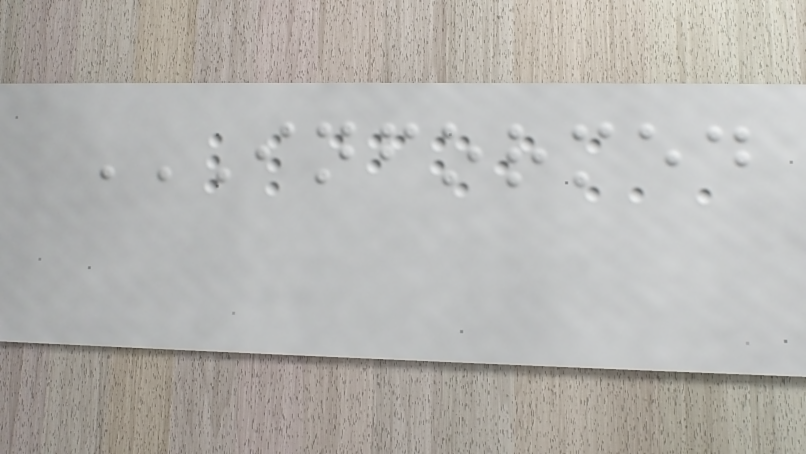INFORMED
